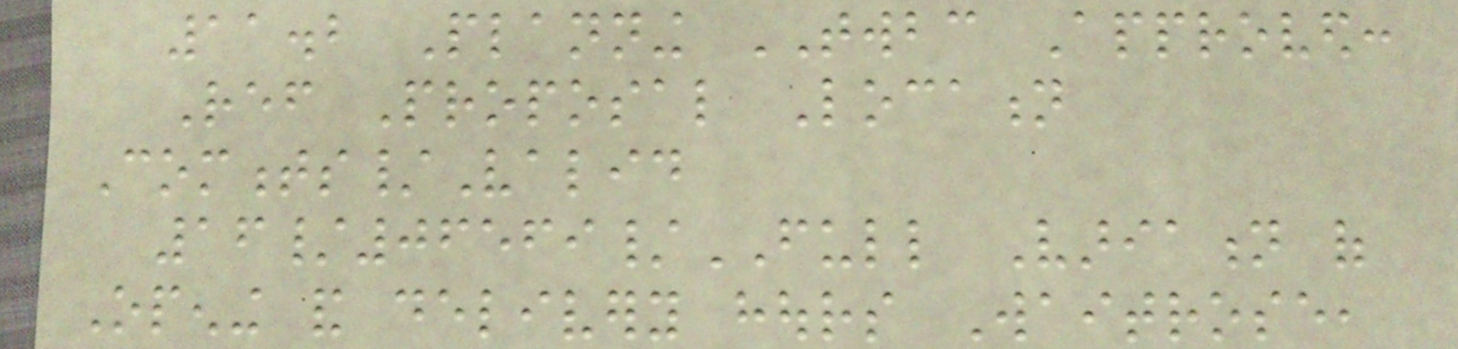11.2 Planning TWBC Approved:
Ref Proposal Location
Comments/Valid
16/06569/FULL Variation of
Opening and delivery hours Waitrose,
